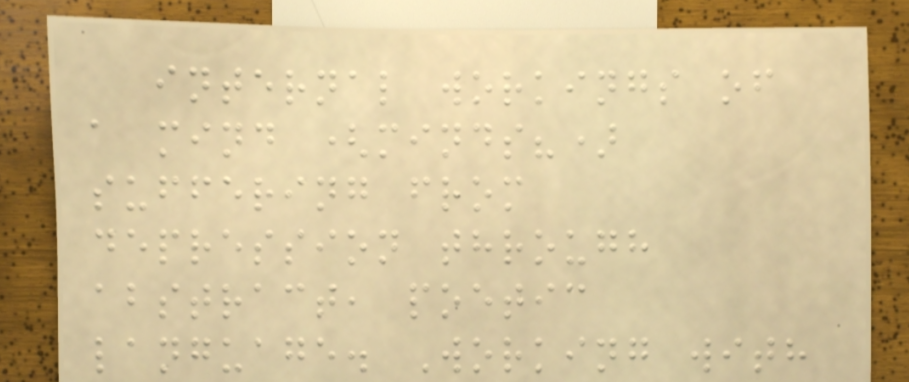internal workings of
a mind (minds?)
suffering from
depression through
abstract, poetic
language. Working with
